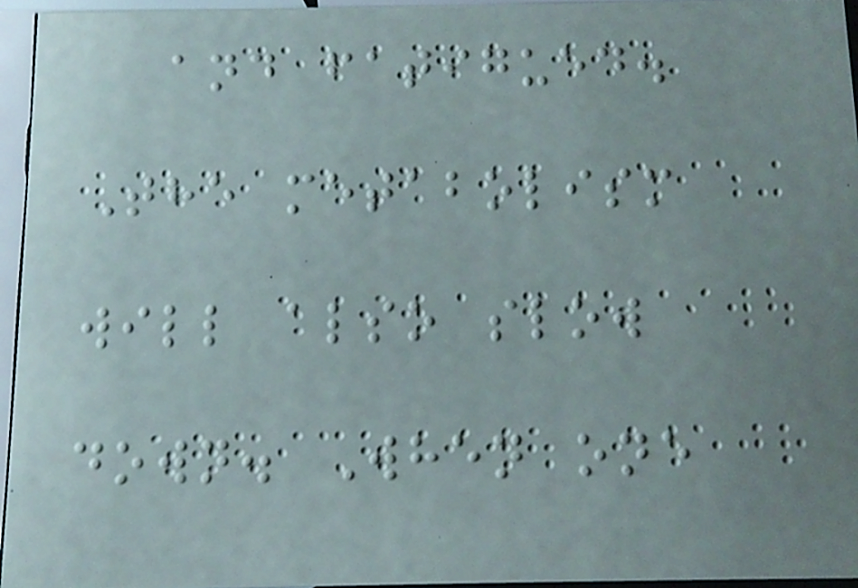and fatigued.
The metabolism
will also slow
down. When one
